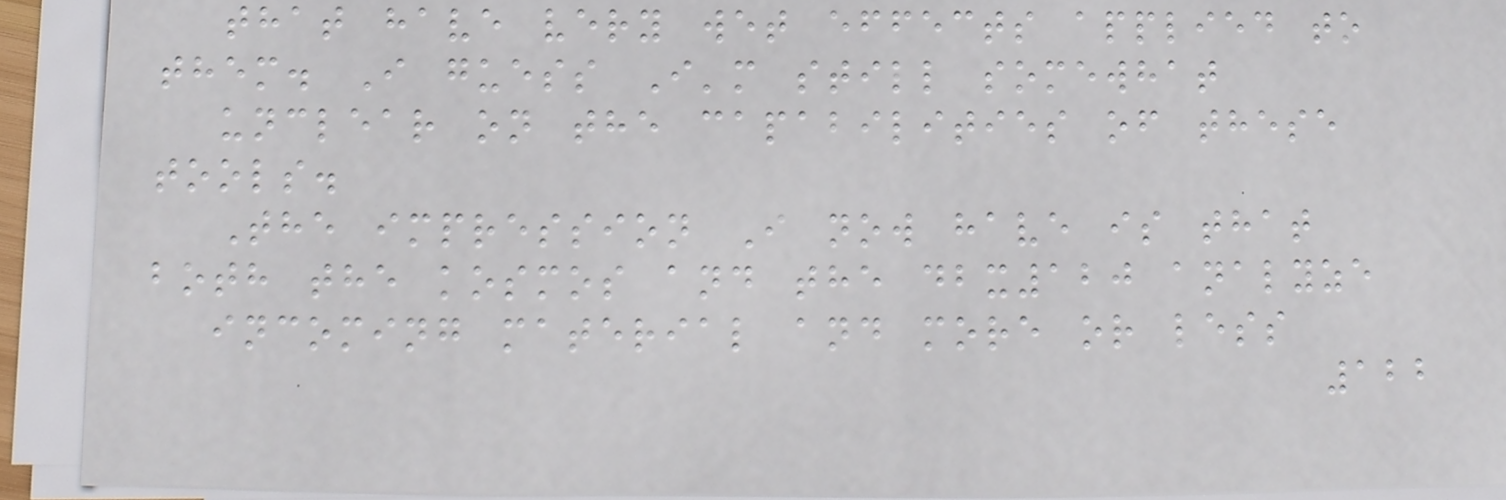that have very wet effects applied to
them. I guess I'm still somewhat
unclear on the capabilities of these
tools.
The impression I now have is that
both the kosmos and the dbx120 analyze
incoming material and more or less
122
